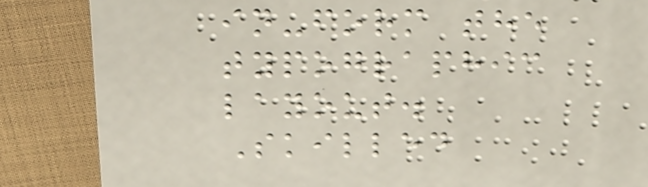in-form the
typographic
layout.
Skilled
